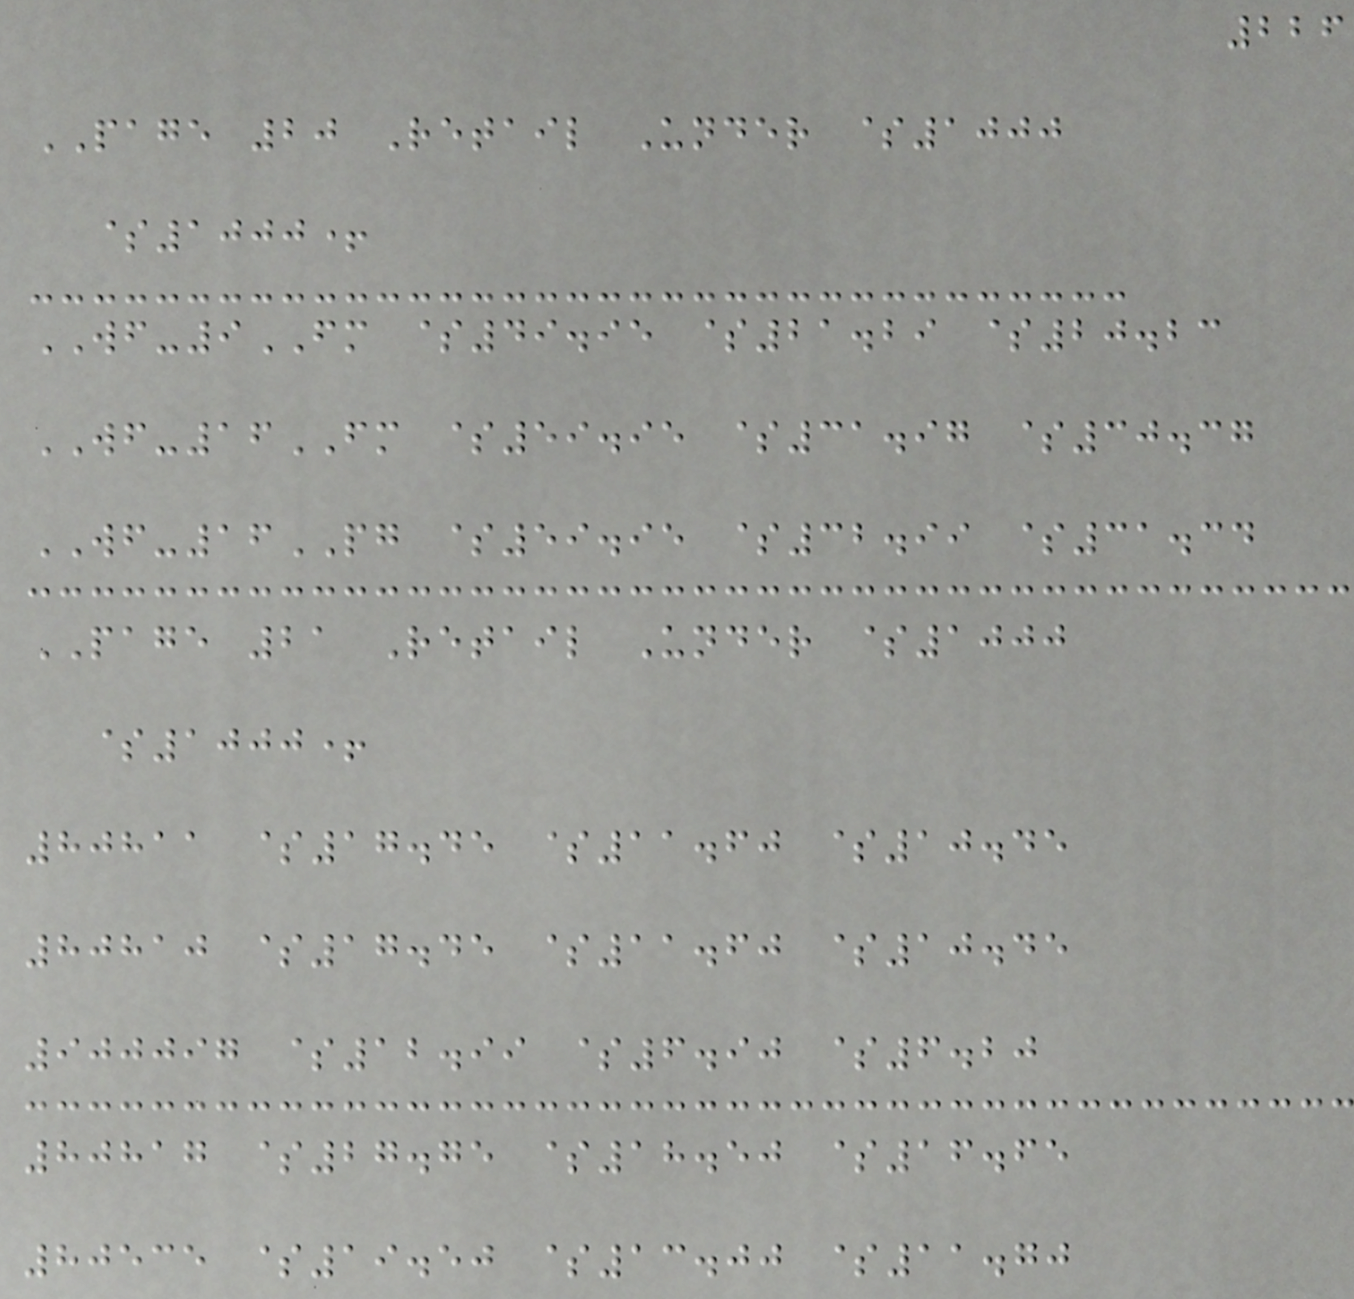226
PAGE 20 Retail Under $1000
$1000+
WF-9FM $49.95 $21.29 $20.23
WF-16FM $59.95 $31.97 $30.37
WF-16PG $59.95 $32.99 $31.34
PAGE 21 Retail Under $1000
$1000+
80811 $17.45 $11.60 $10.45
80810 $17.45 $11.60 $10.45
900097 $12.99 $6.90 $6.20
80817 $27.75 $18.50 $16.65
80535 $19.50 $13.00 $11.70
